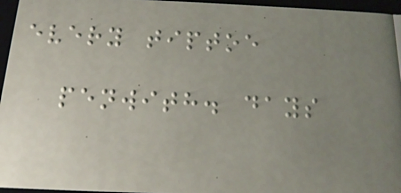every tiptoe
penwith. days
